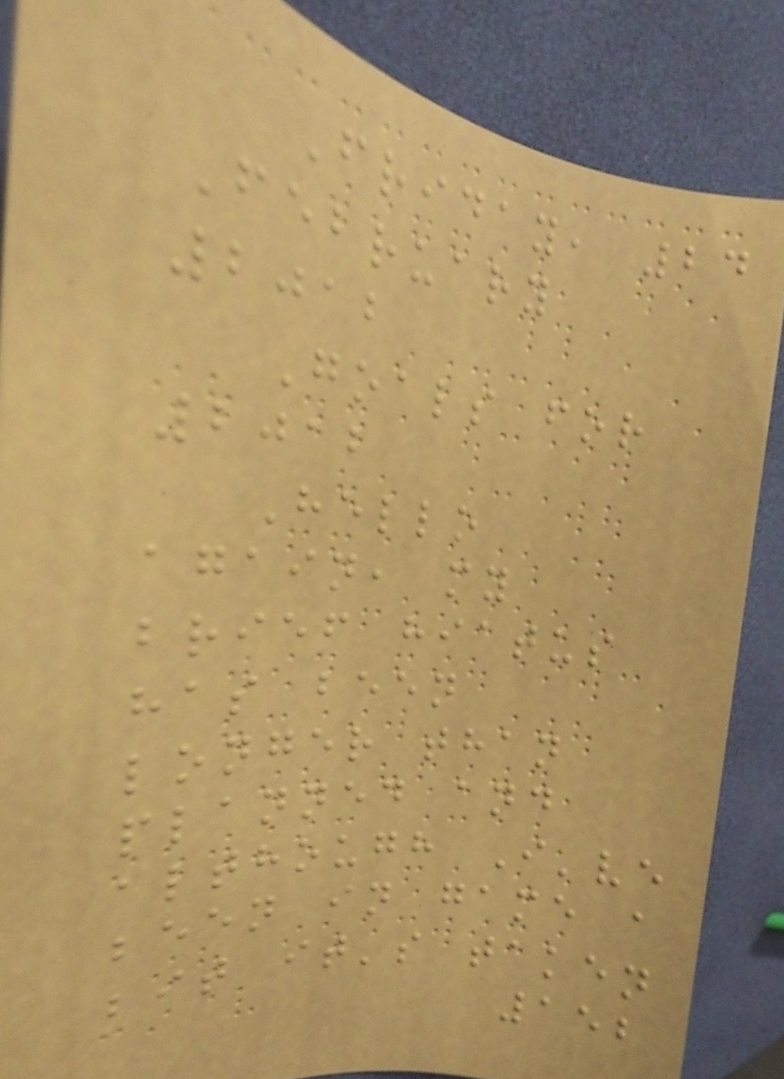Friday, 24
February
2012
Goals for
2012
Hello
again, my
brief hiatus
has been
longer than
planned and
although I've
been in game a
bit it's taken
152
